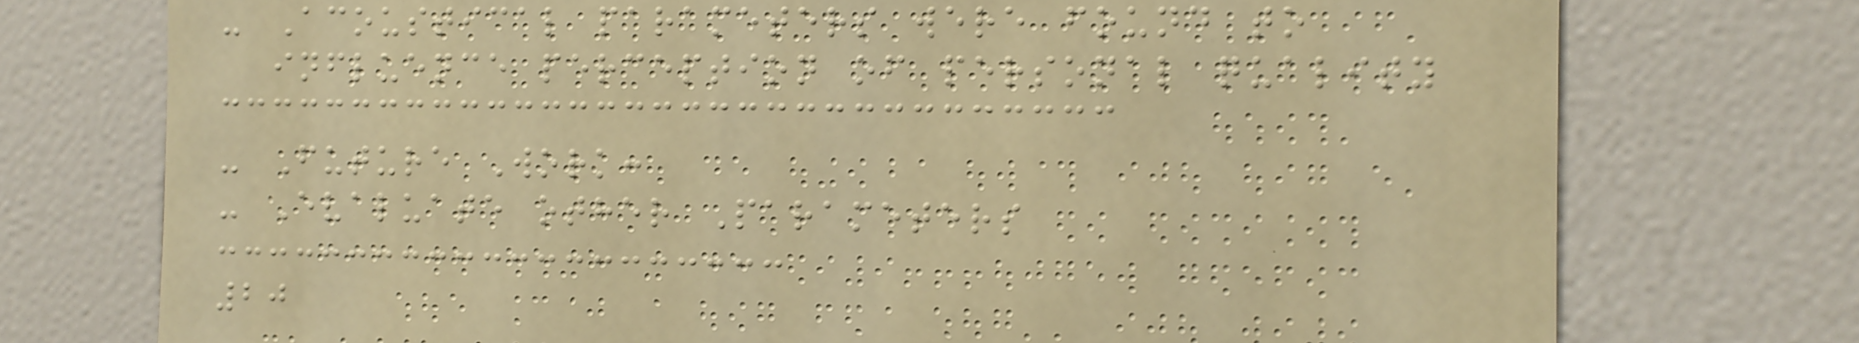- Acoustical parameters were found to
influence perception of personal quality
- Future Work:
- Evaluate other Parameters
20
